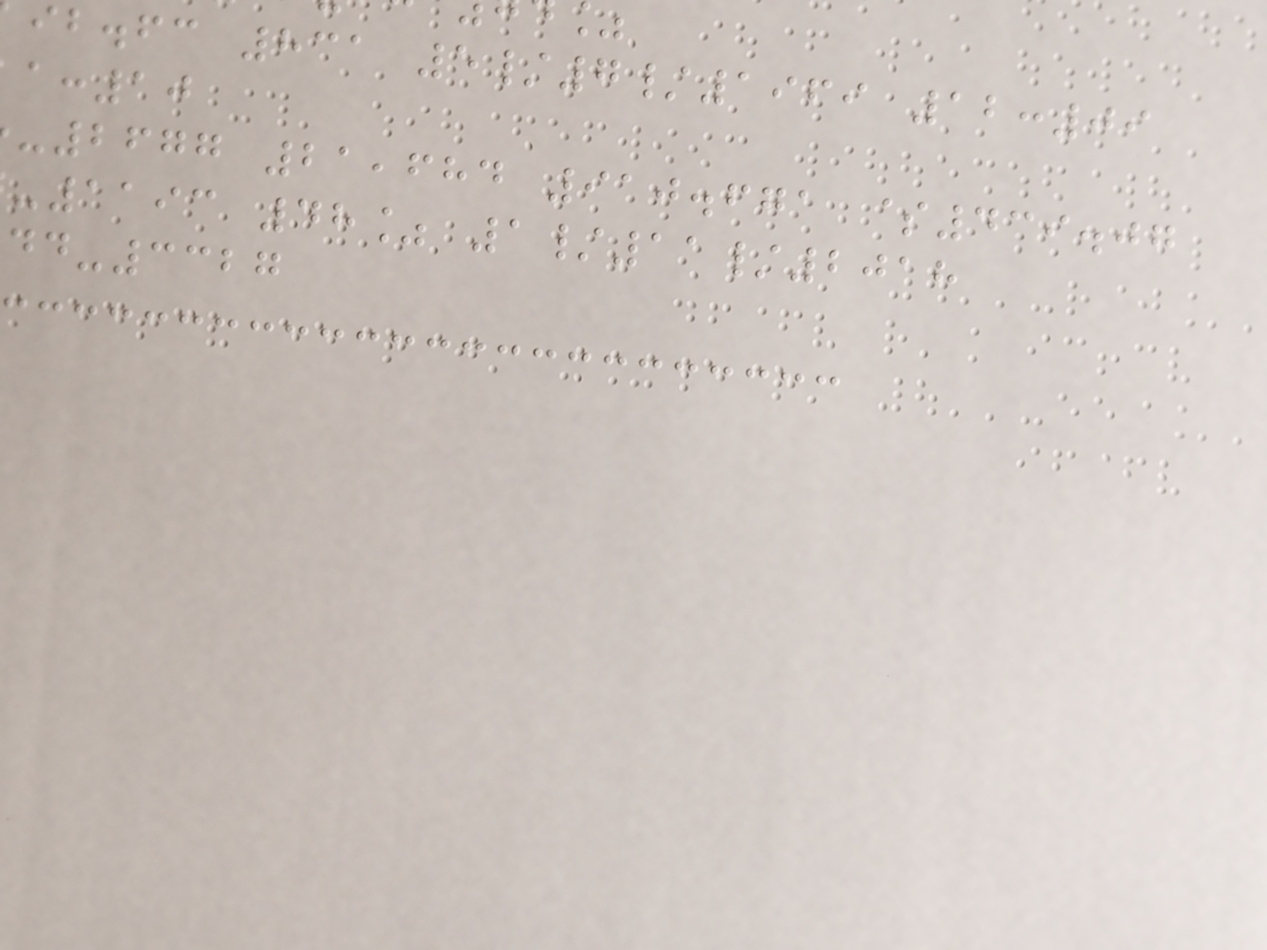ib.fc 831 5/7/1969 12:09
:10
-2677 21,684 910.671 $439.07
-1193 48% 1/11/2018
-3327
